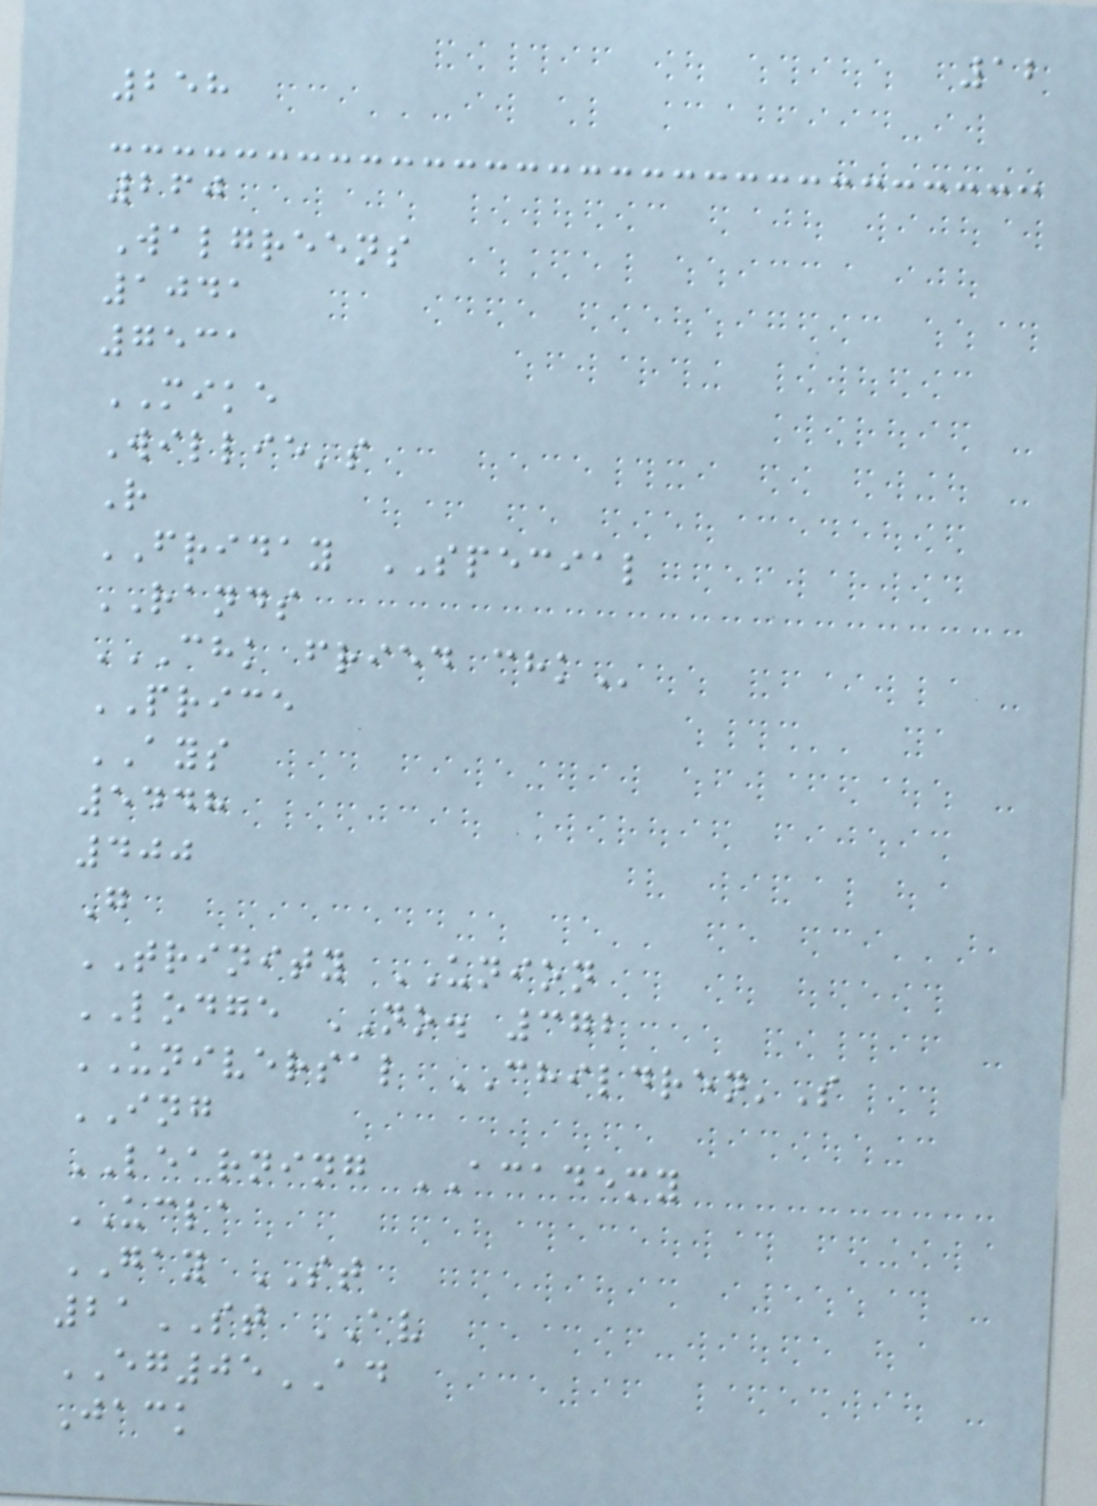12
258
260
Walgreens
1041
7531
MIKE
Willie's
R
FRIDAY SPECIAL
RANDS
CHK FRIED CHK
PRICE
AYS
5448
400
G
TRINITY UNION
LODGE NO. 372
UNIVERSAL CHILDREN'S
ING
LEARNING ACADEMY
UCLA
GAY ST
21ST AV
EG05AD
Jack
